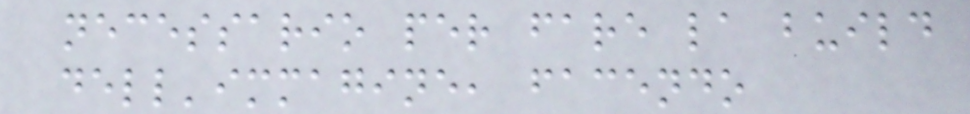necessario per fare la build
dell'immagine, facendo
